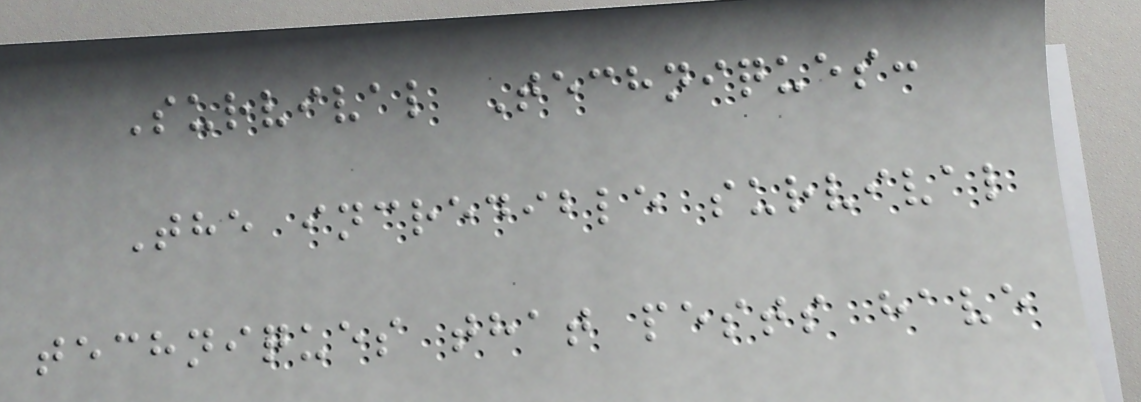Survival Techniques:
The incredible survival
techniques that pests have
